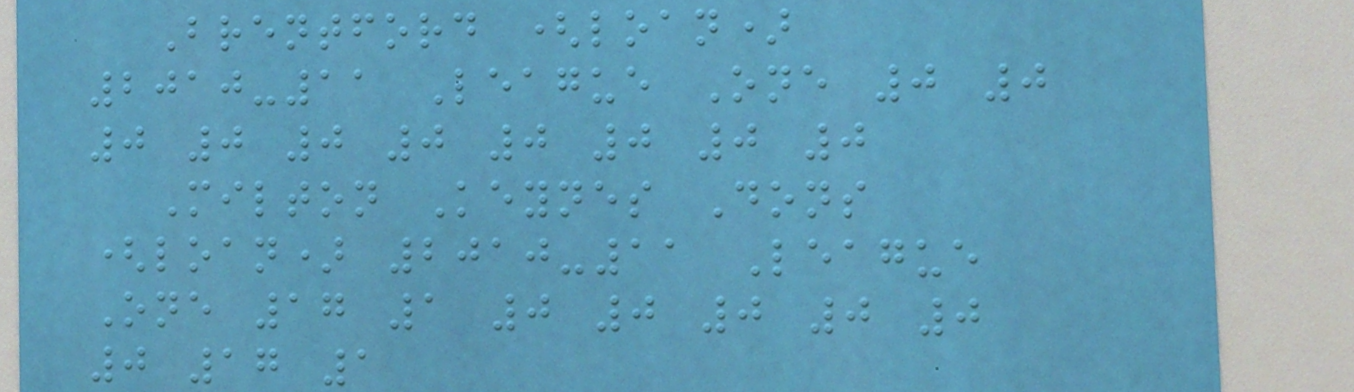Brentford (loan)
2010-11 League One 0 0
0 0 0 0 0 0 0 0
Milton Keynes Dons
(loan) 2010-11 League
One 17 1 0 0 0 0 0
0 17 1
